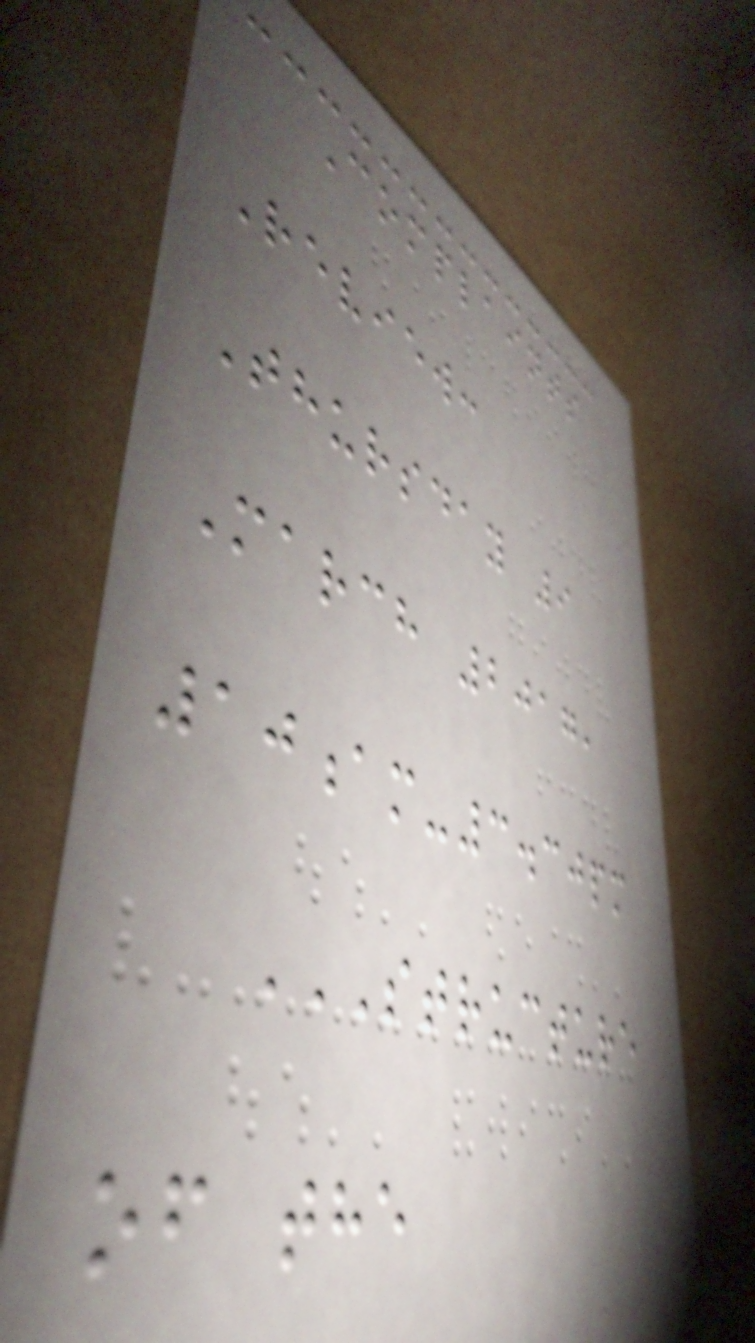Complaints
Review:
Thursday 9
March 2017,
10am-3.30pm
STRUCTURE
OF THE
